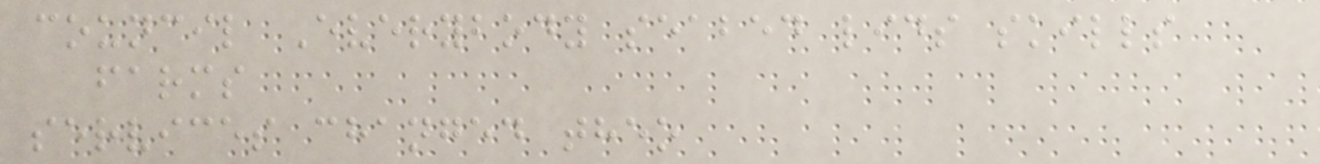council Everybody seabed lids skills
farms
services changed theo
